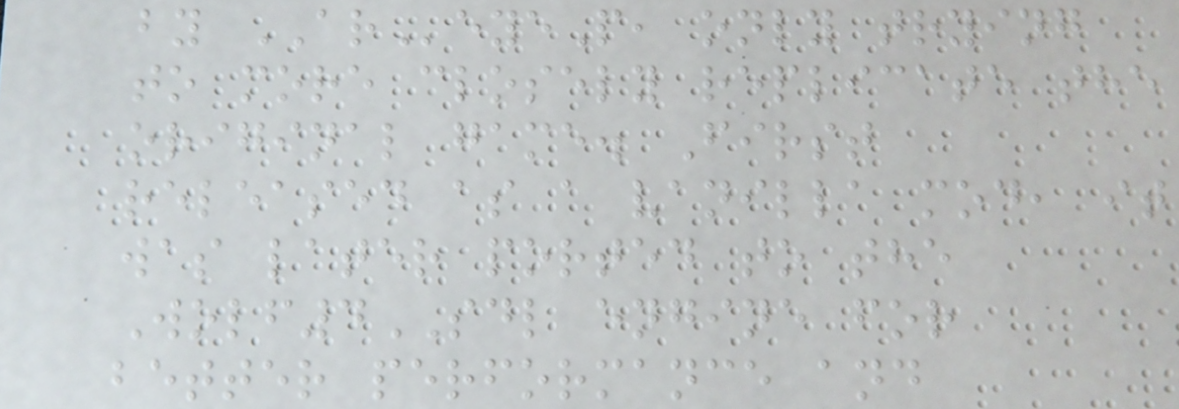by AReyeP, only trying
to more closely replicate the
original game. First
released as a vanilla mod, it
was later ported to the
Wolf4SDL engine for
better performance and
